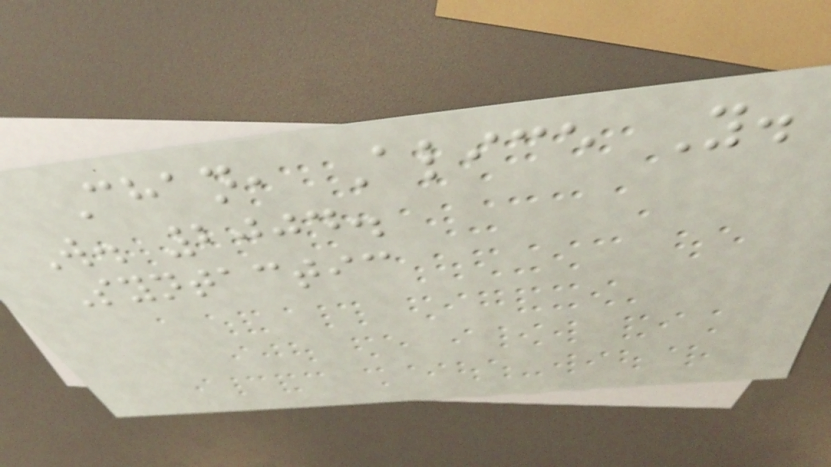Chan, Alice Y.
W. 2004.
Syntactic
